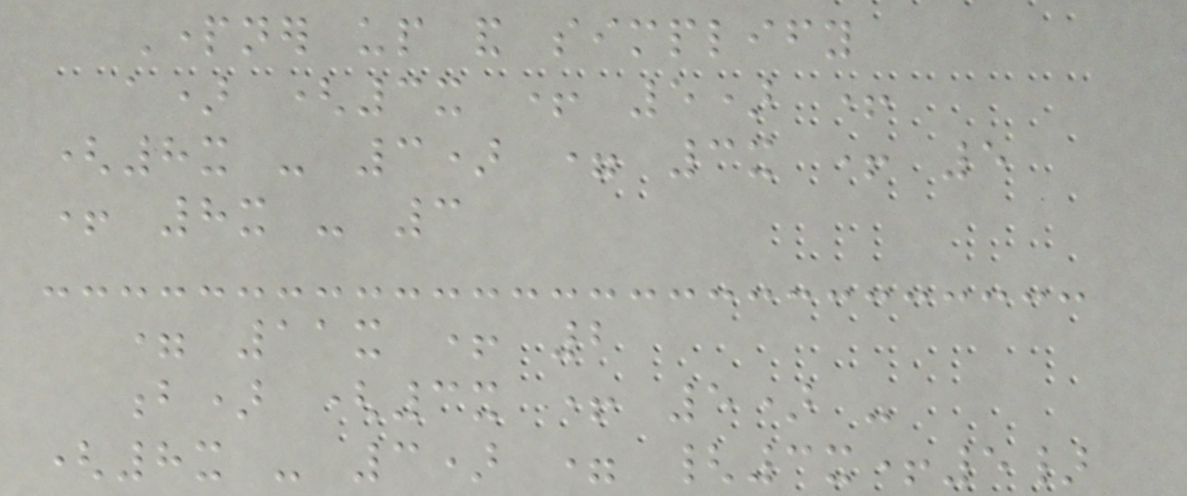Partner up and simplify
a) (3x + 5) +
(8x - 3) = 3x + 5
+ 8x - 3
= 11x + 2
b) (3x + 5) -
(8x - 3) = {3x+5}
